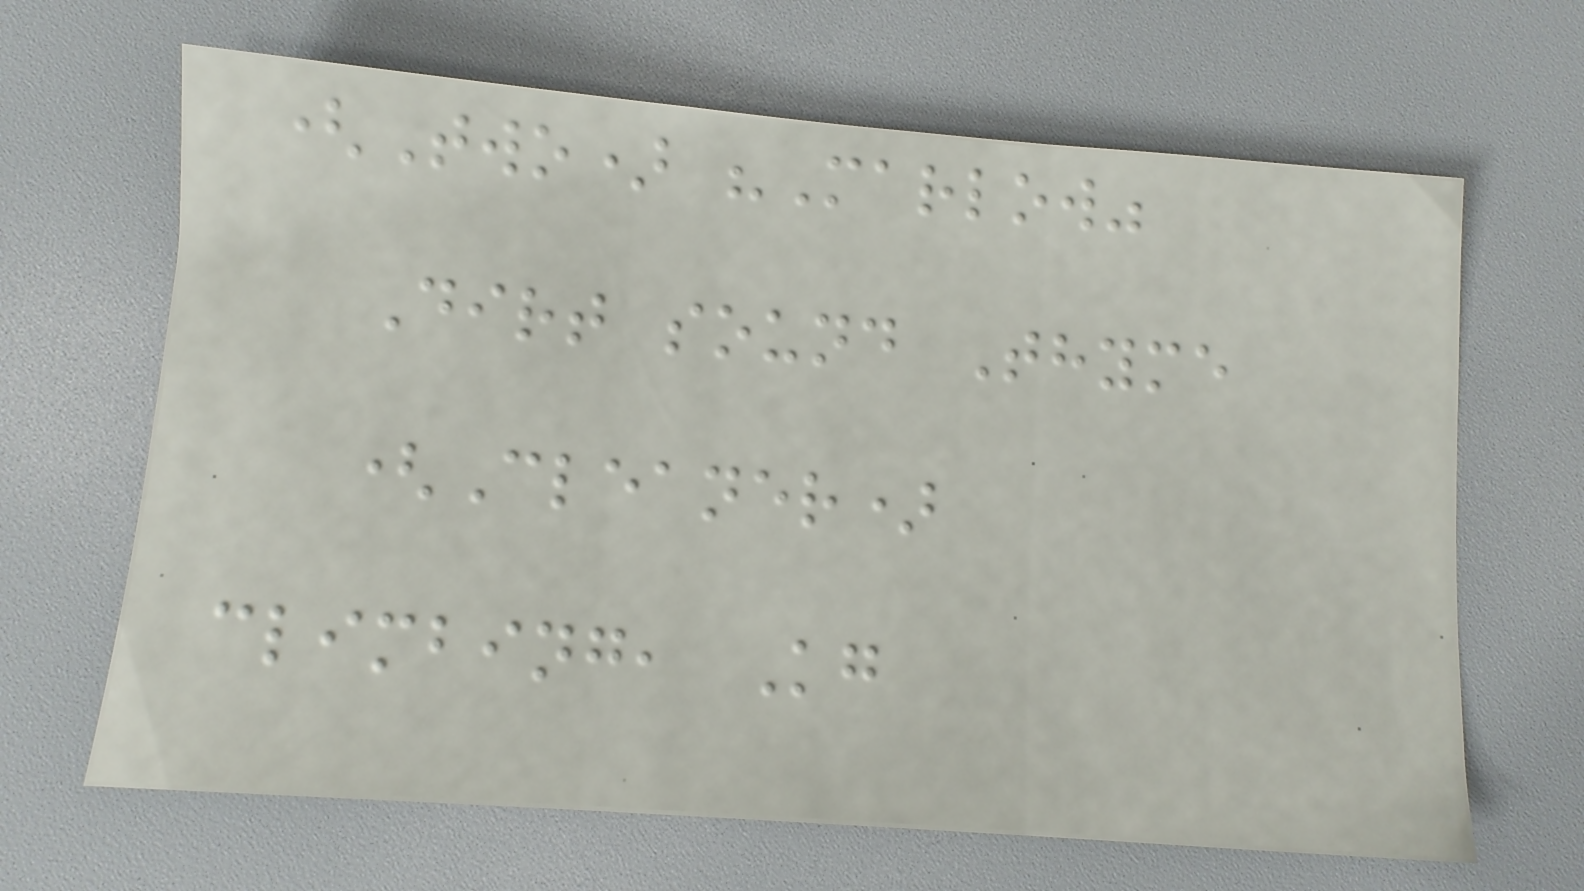(Two) "Marlow"
Dirt sound Thyme
(Cleaner)
climbing, Kg
